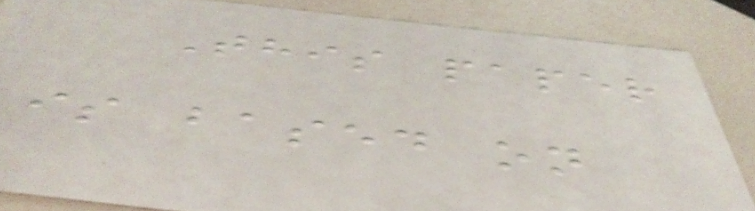This paper
is based on
